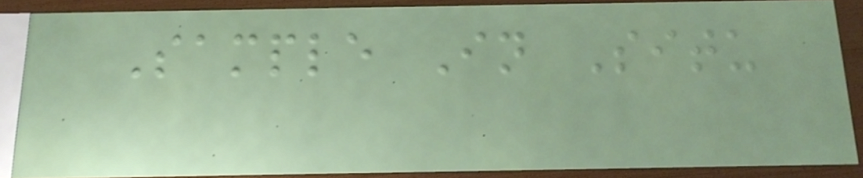Sample In Situ
